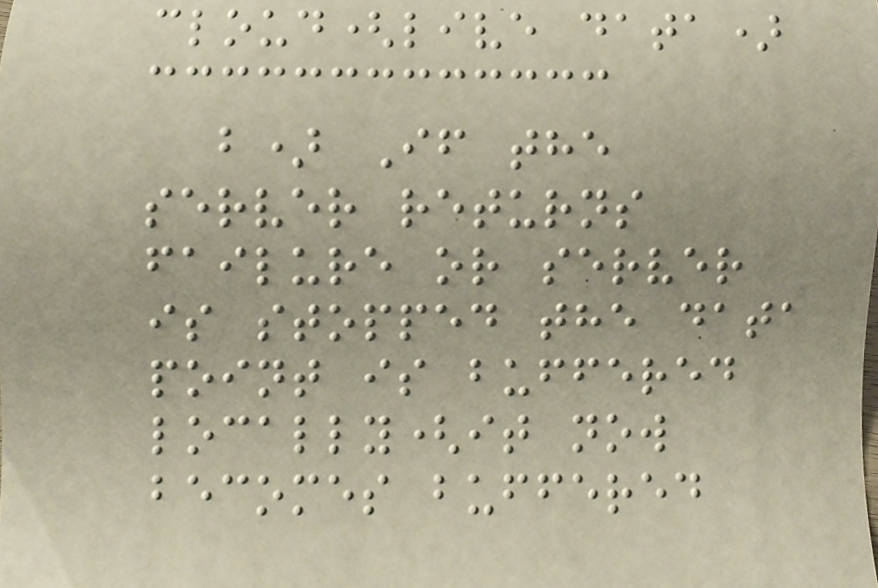cloud(live data)
b) If the
server returns
failure or server
is stopped the data
point is buffered
locally(it now
becomes buffered
